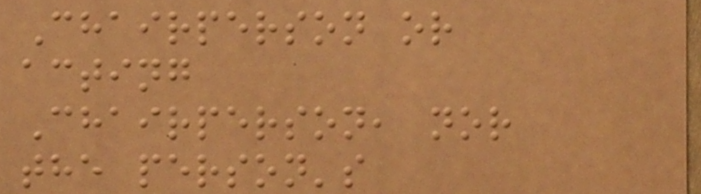Chairperson or
acting
Chairperson, nor
the person's
